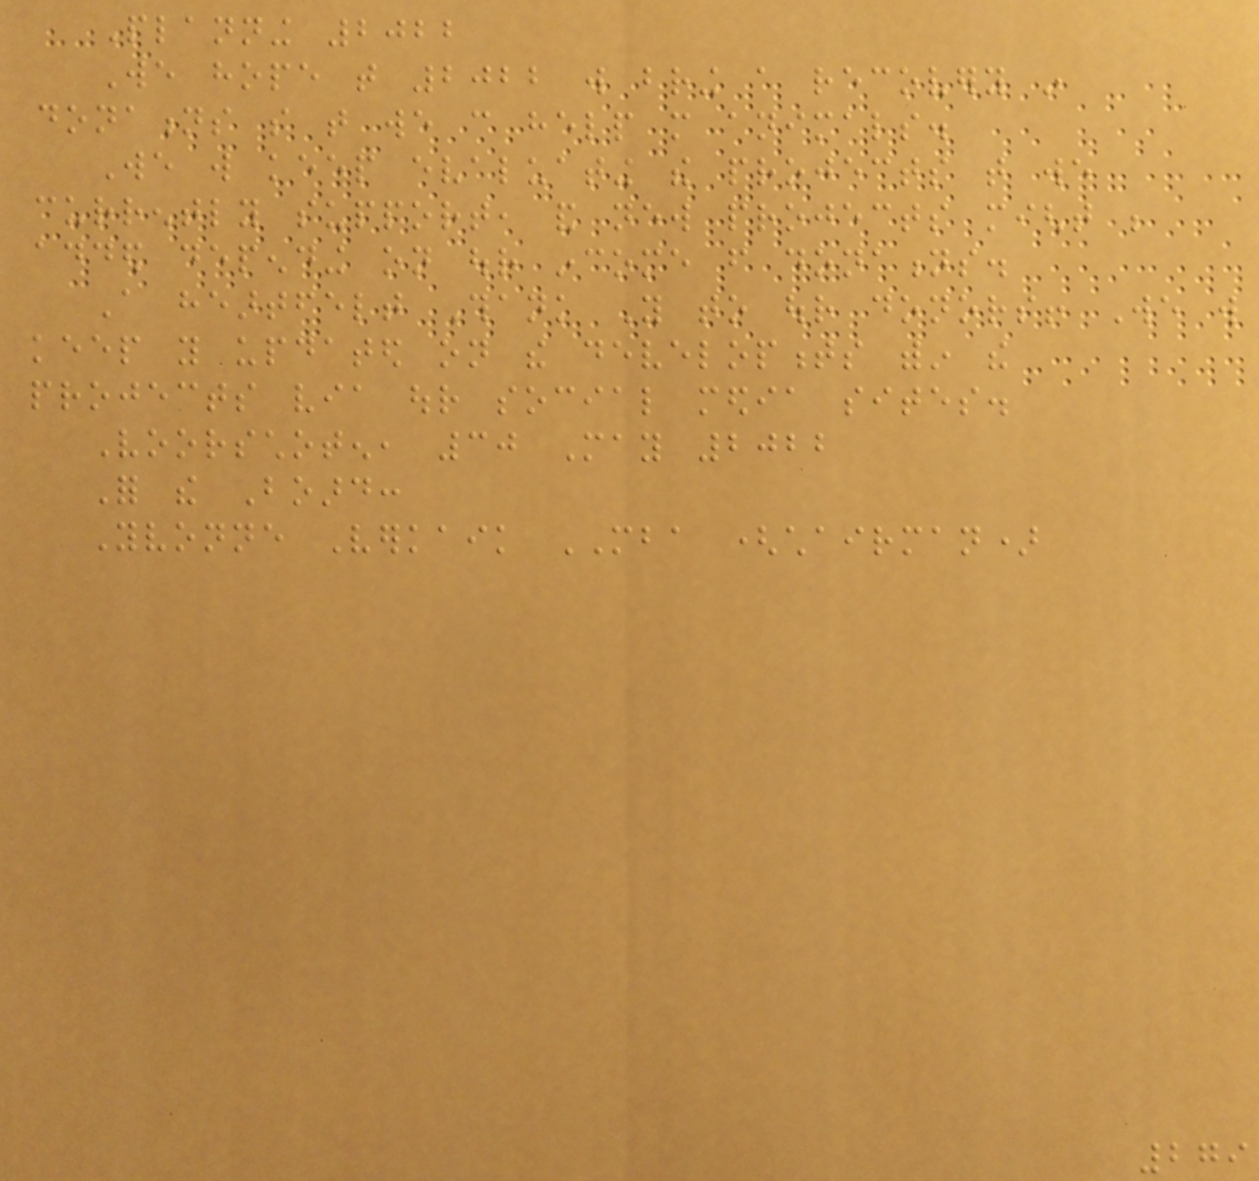Planning 2022
We hope that 2022 will bring a recovery in
donations so that we can help more animals.
We will keep evaluating the projects that we
currently support, and new projects might be
added depending on our income from donations.
A heartfelt Thank You to our donors! We will
keep you updated on the developments within the
projects via our social media sites.
Voorschoten, 30 May 2022
For the Board:
Yvonne Verkaik MBA (chairman)
279
